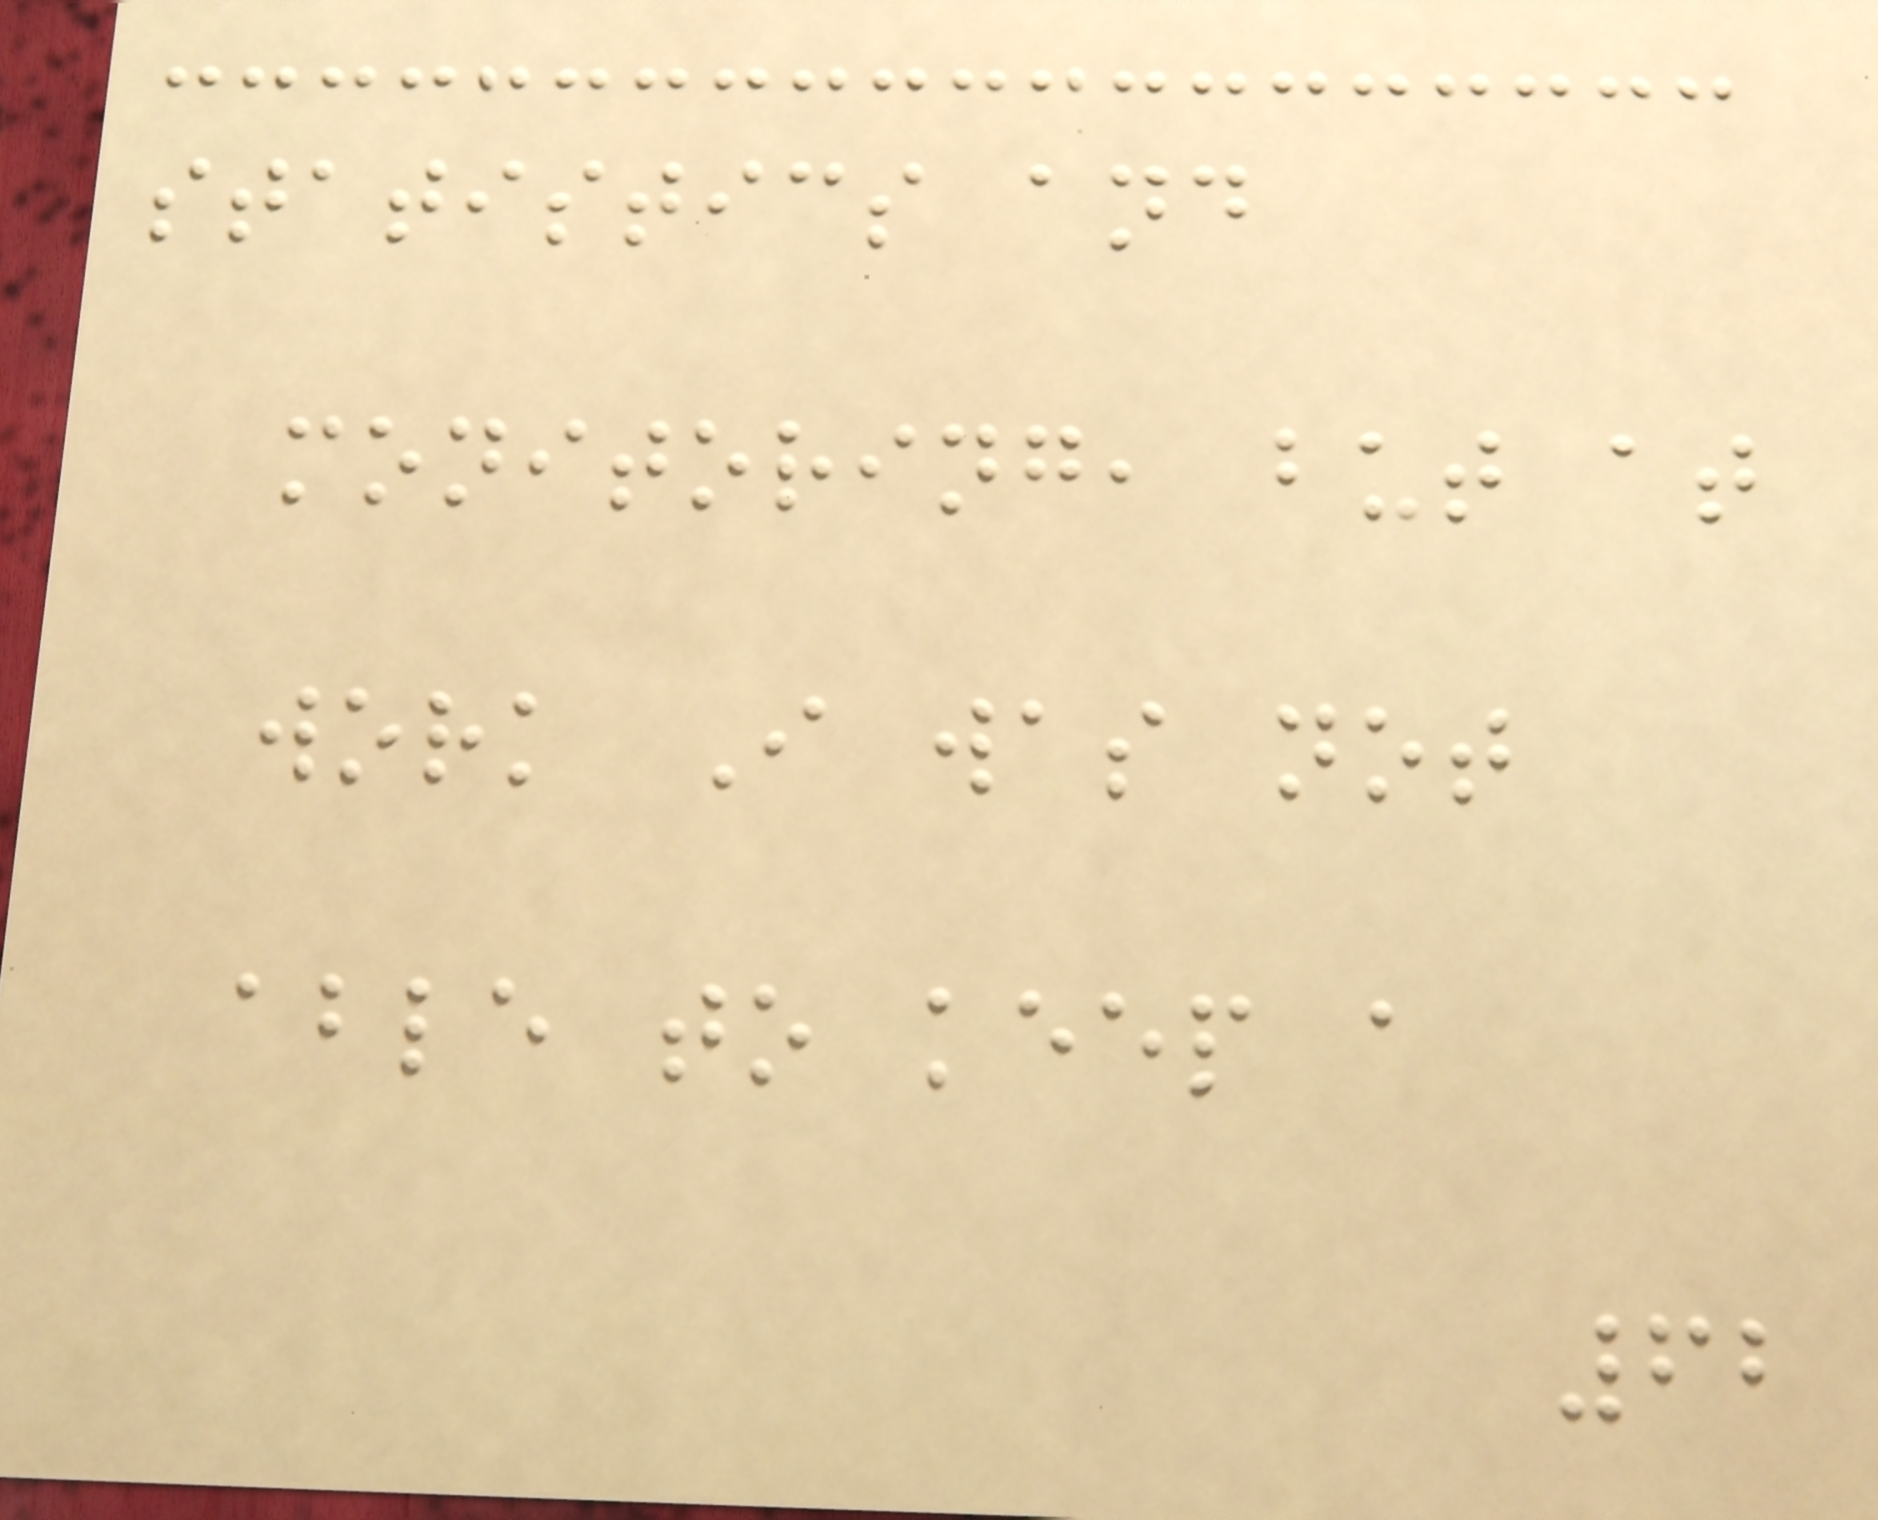statistics and
monitoring, but at
work I was not
able to keep a
62
